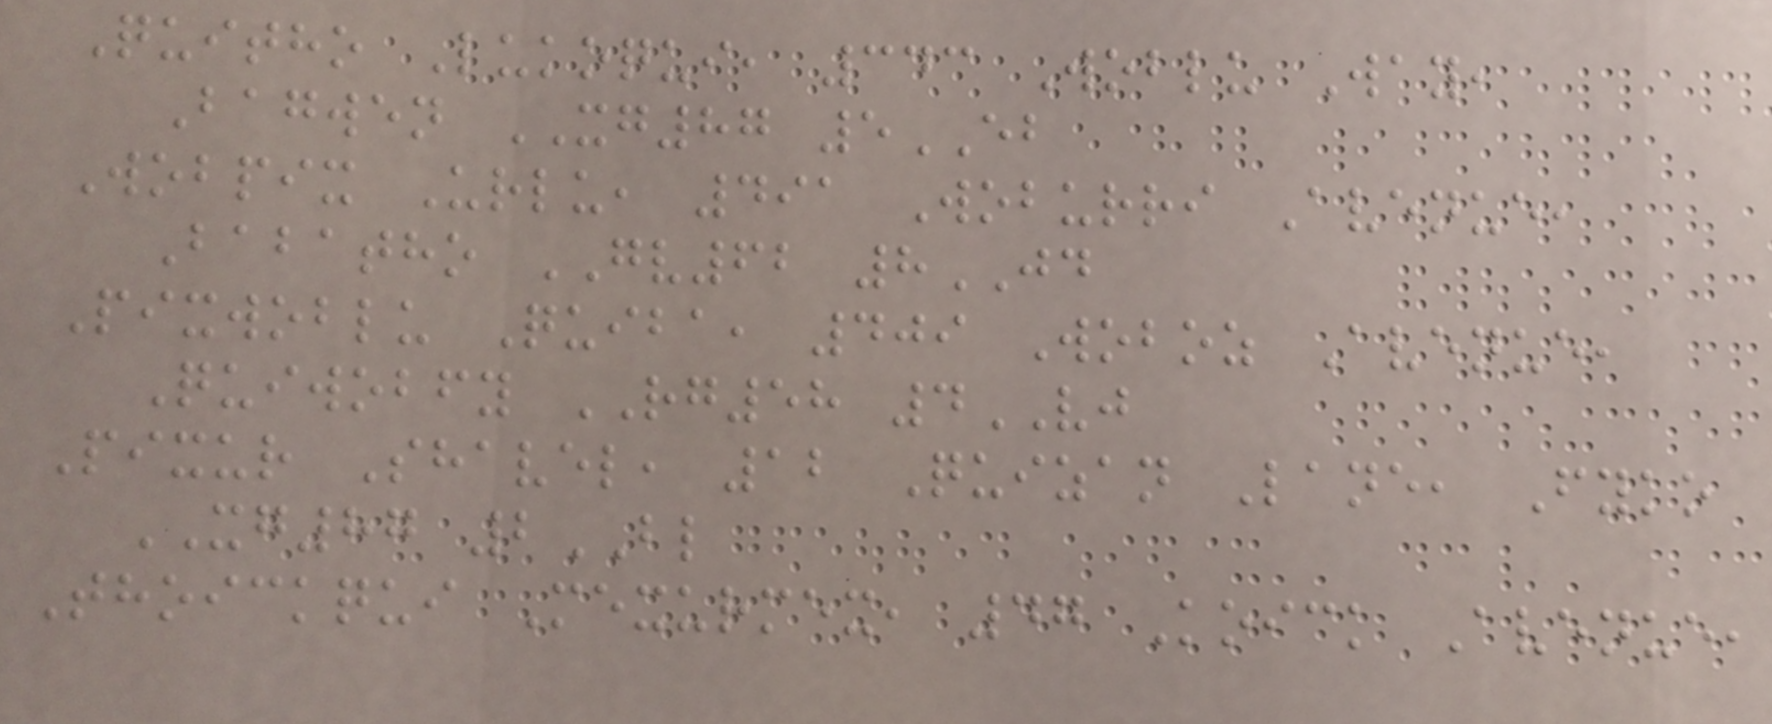Quitho Lukoqui, 343 Woblu Way,
Bagwen XG87 5EB
Wobpix Urlu, 491 Woburri Avenue,
Babatho GV62 8JD
Pixwoblu Quiba, 409 Woboz Avenue,
Quiwobfy RG58 4VJ
Pixur Shavel, 12 Quizan Lane, Fyko
XG87 2BL
Thoickqui Mexurmex, 47 Koick Avenue,
